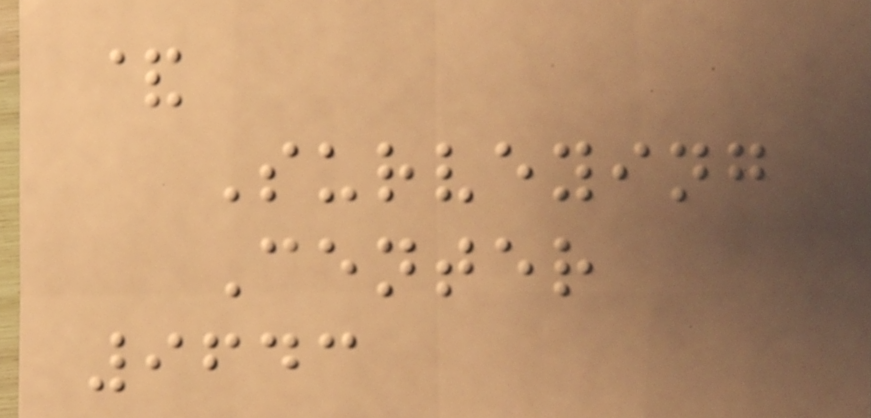&
Surveying
Center
9643
